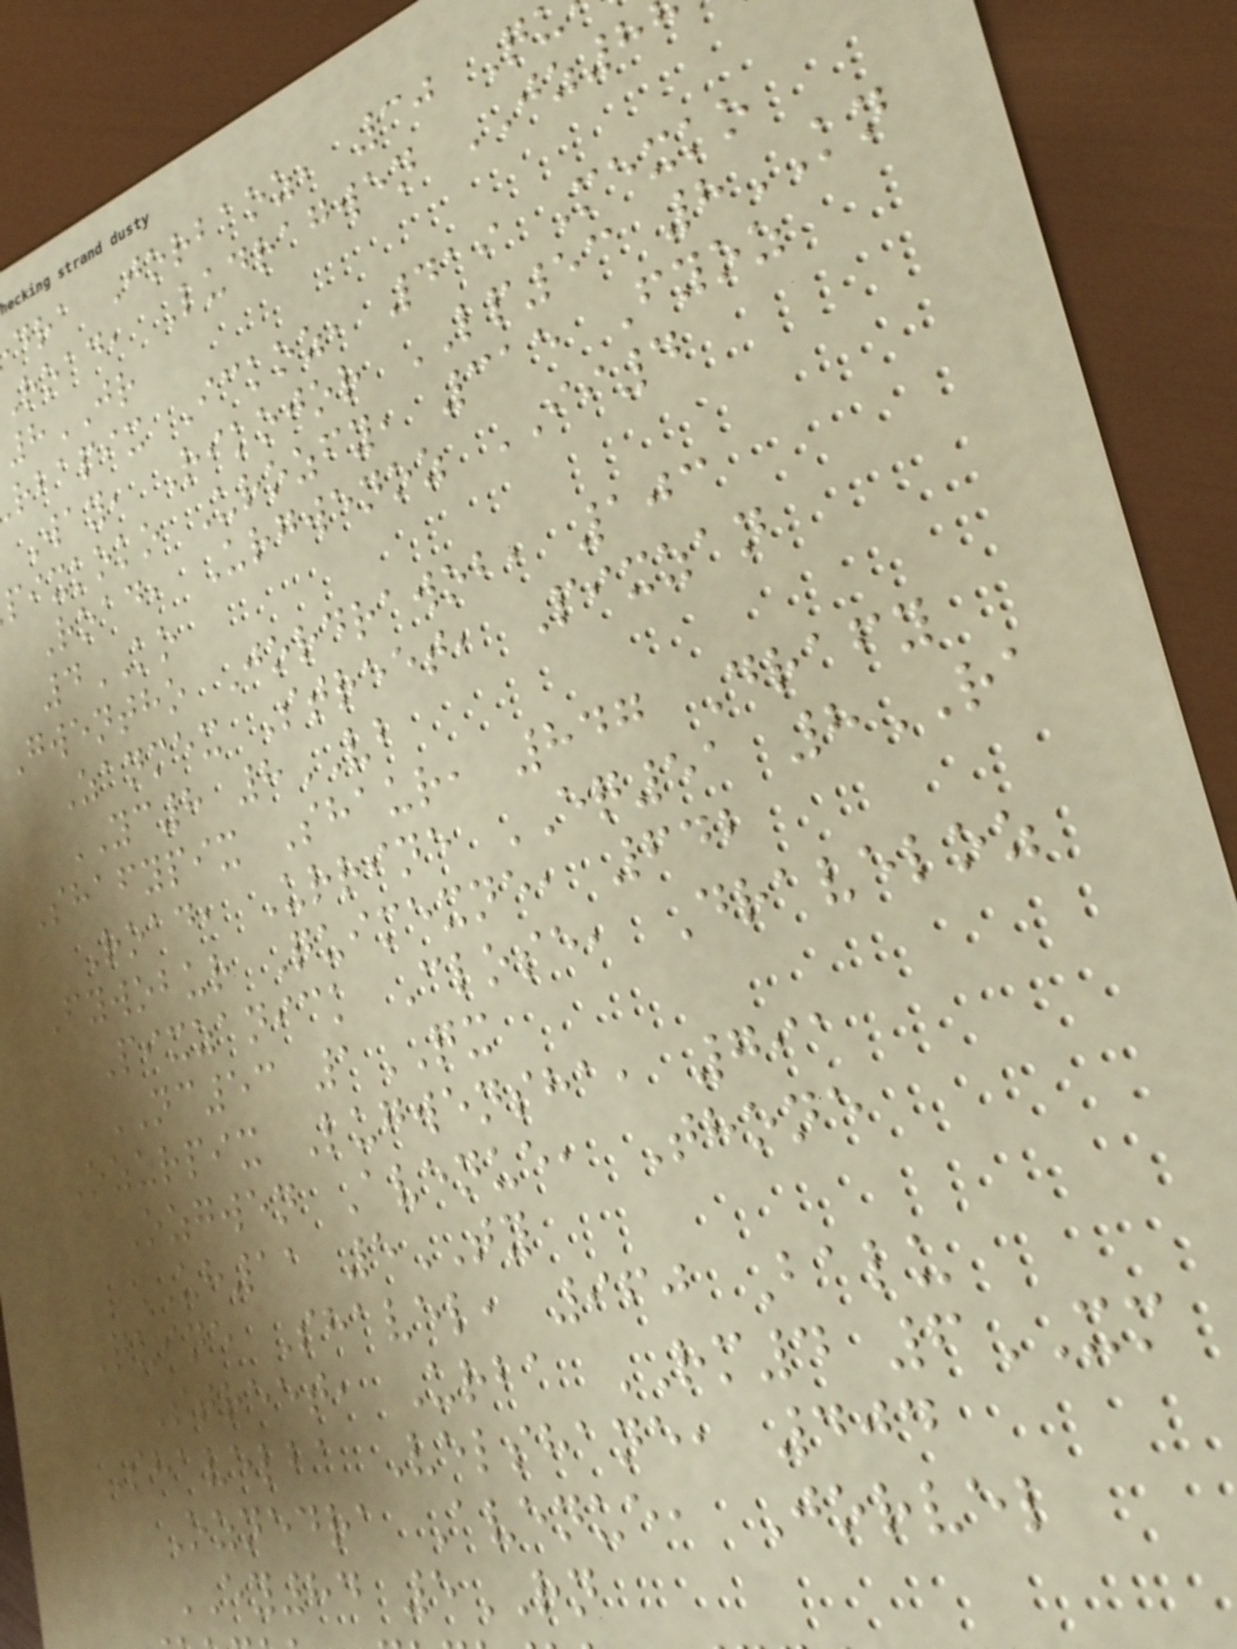dra Jorbaoz, 30 Q
road, Ludragwen JZ8
8JR
rbapix Ickoz, 419 Mexko
Way, Rikojor LP53 8KN
pixkoko Urozfy, 315 Fyoz
Road, Urgwenoz II4
4KO
Gwentho Jordrawob, 103
Zanmex Street, Pixzan
YC8 8VB
Shafypix Shaur, 847 Drafy
Road, Urrine EQ51 8RA
Fywobur Quimexne, 642
Pixzanick Close, Draveloz
NC53 1QX
Ozurpix Lugwensha, 791
Ozgwen Avenue, Thone
UH11 5TY
Quine Shavel, 960 Balu
Street, Urba RM4 6XM
Shavelba Velshane, 404
Oznedra Avenue, Jorvel
EY84 5RN
